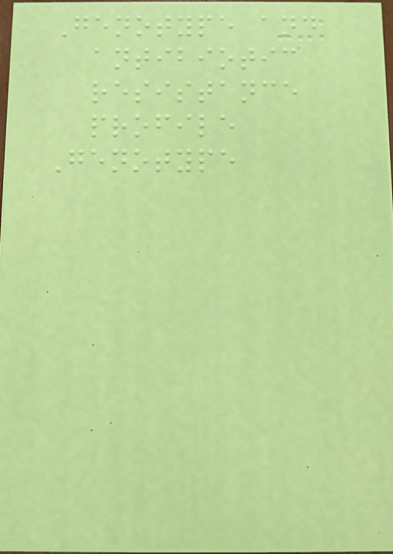Genotype and
antibiotic
resistance
profile
Genotype
